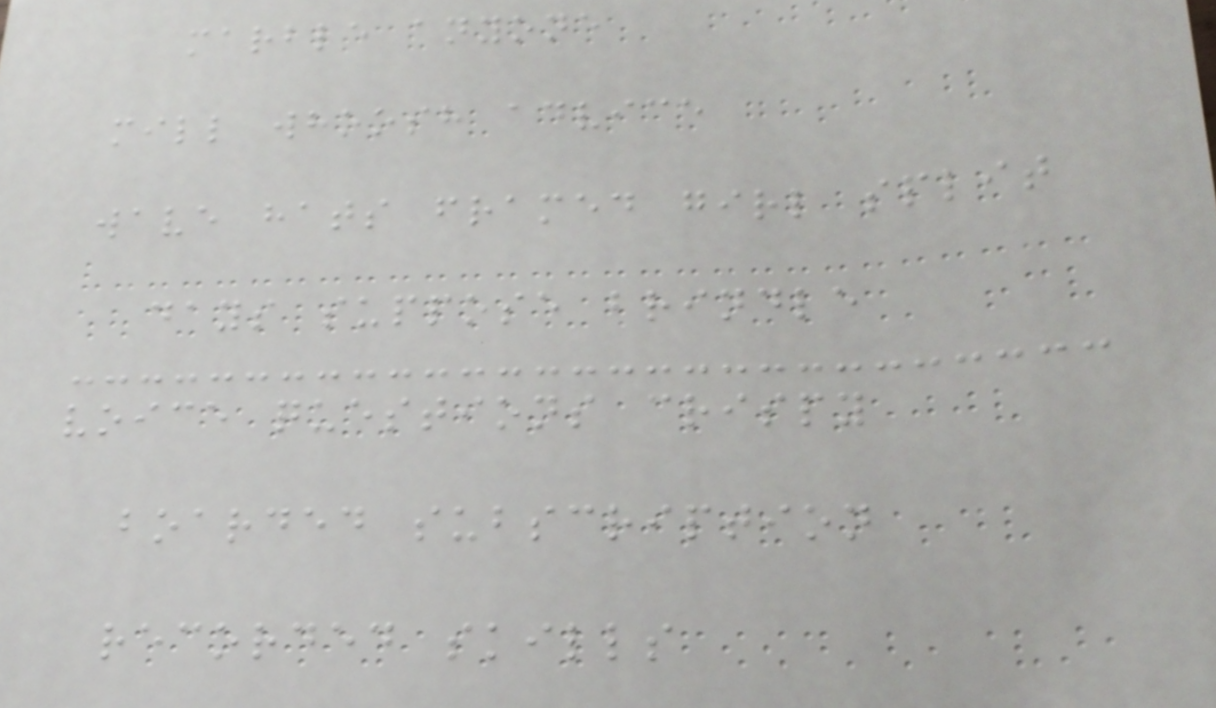marble anyone
mill whoosh advice
wave hats framed girl split
days suppose brindle
voice questions crispy
boarded subscription
recorded skills
